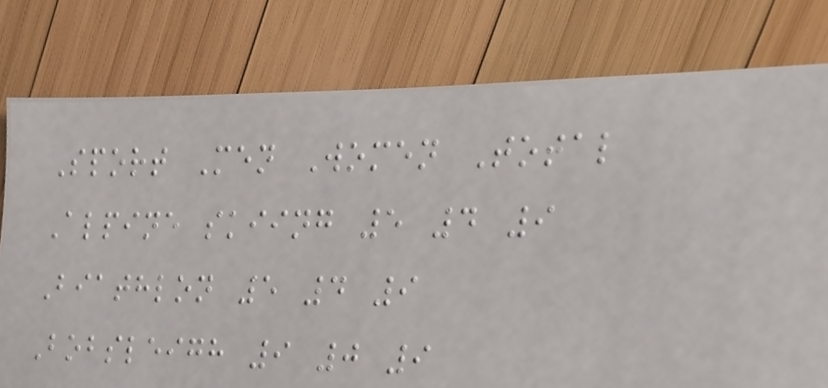Sport Men Women Total
Alpine skiing 5 4 9
Biathlon 5 4 9
Bobsleigh 9 0 9
